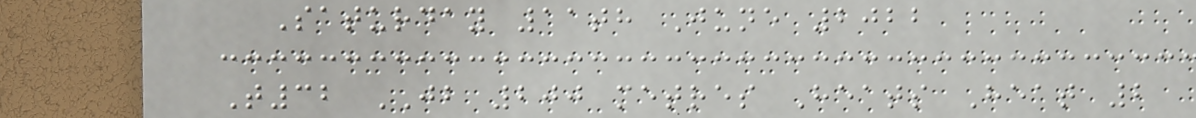Saturday 11th June 2022
T32 JB 200 metres Heats Heat 2
